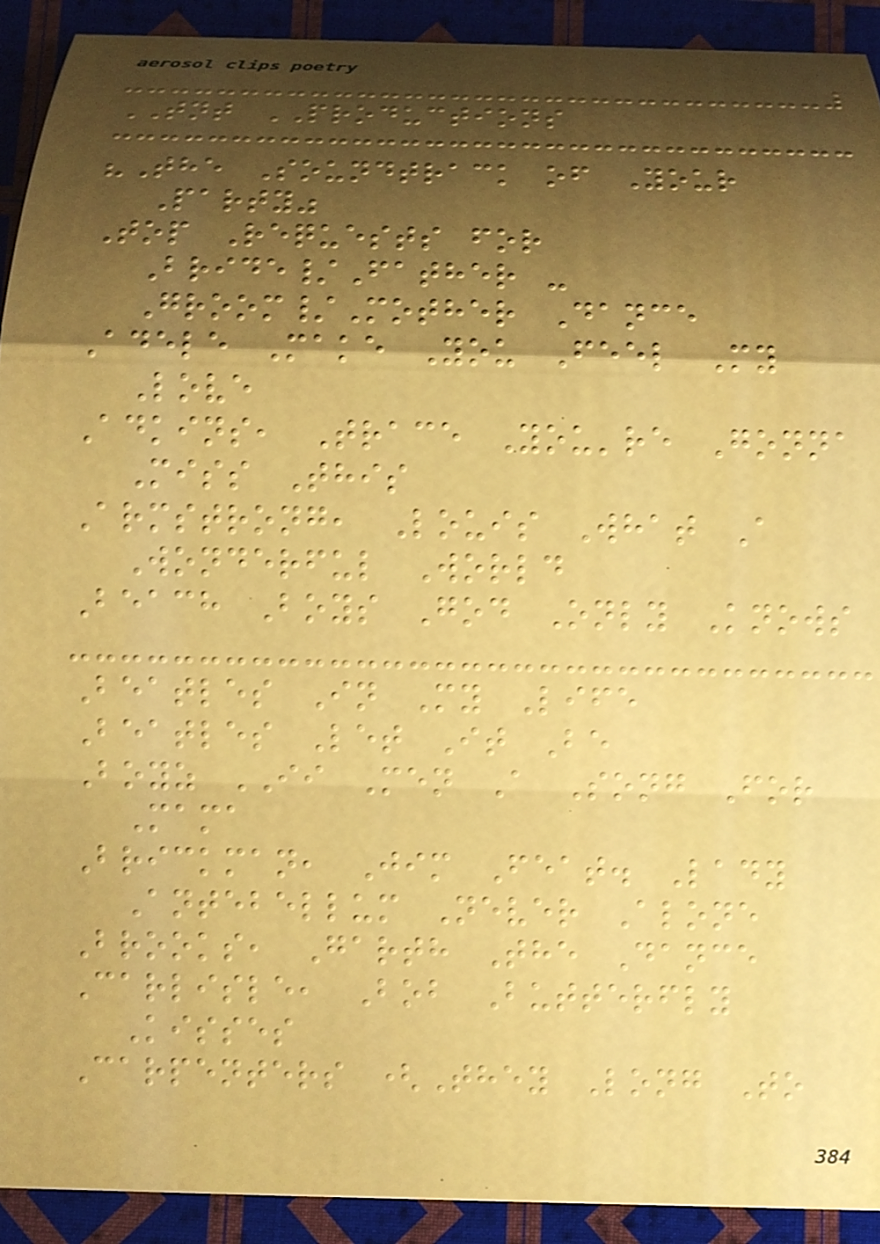TNT PRODUCTIONS
"The Soundtrack of Your
Party"
Top Requests for
Bride/Father -
Groom/Mother Dance
Adele Make You Feel My
Love
Adkins, Trace You're Gonna
Miss This
Armstrong, Louis What A
Wonderful World
Beach Boys God Only Knows
Beatles In My Life
Beatles Let It Be
Boyz II Men A Song For
Mama
Brickman, Jim Feat. Lady
Antebellum Never Alone
Brooks, Garth The Dance
Carlisle, Bob Butterfly
Kisses
Carpenters (They Long To
